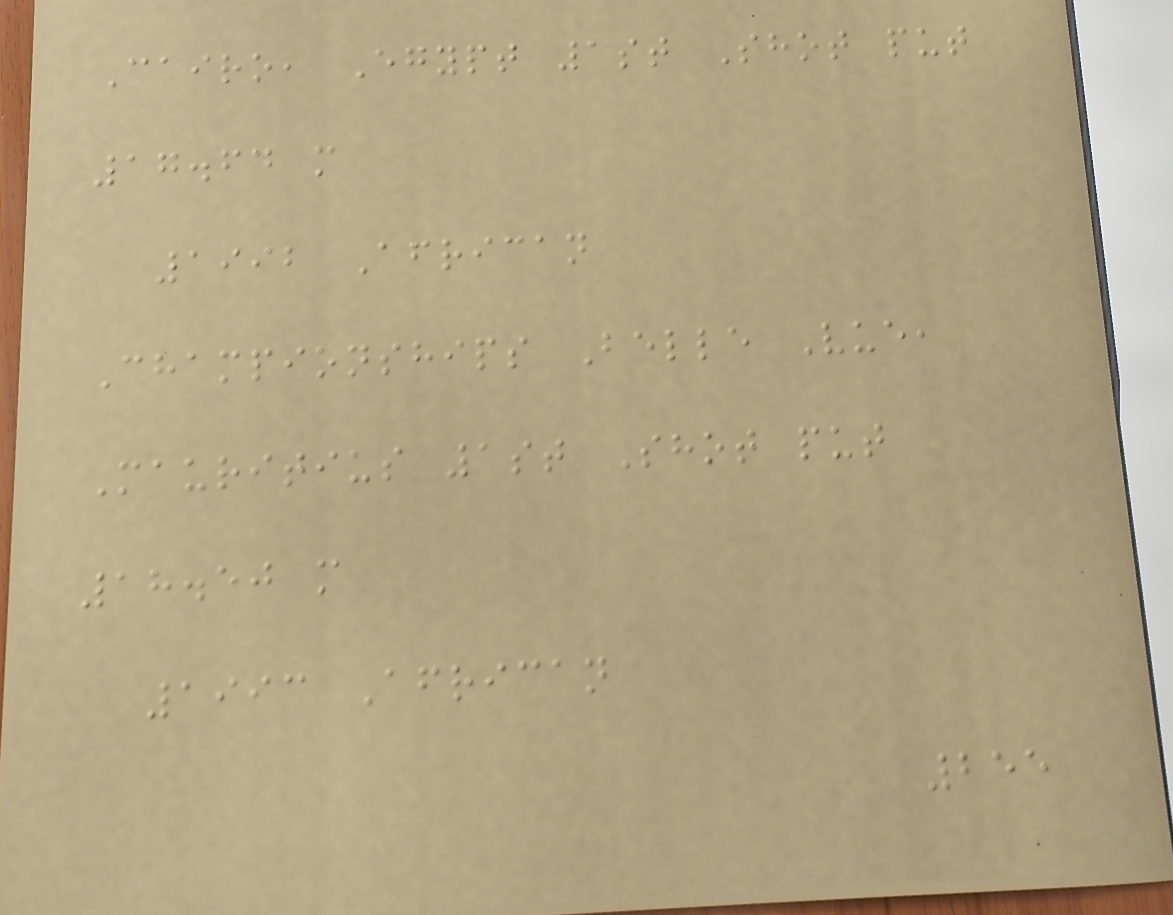Cairo, Egypt 1st Shot put
17.64 m
1992 African
Championships Belle Vue,
Mauritius 1st Shot put
18.50 m
1993 African
255
